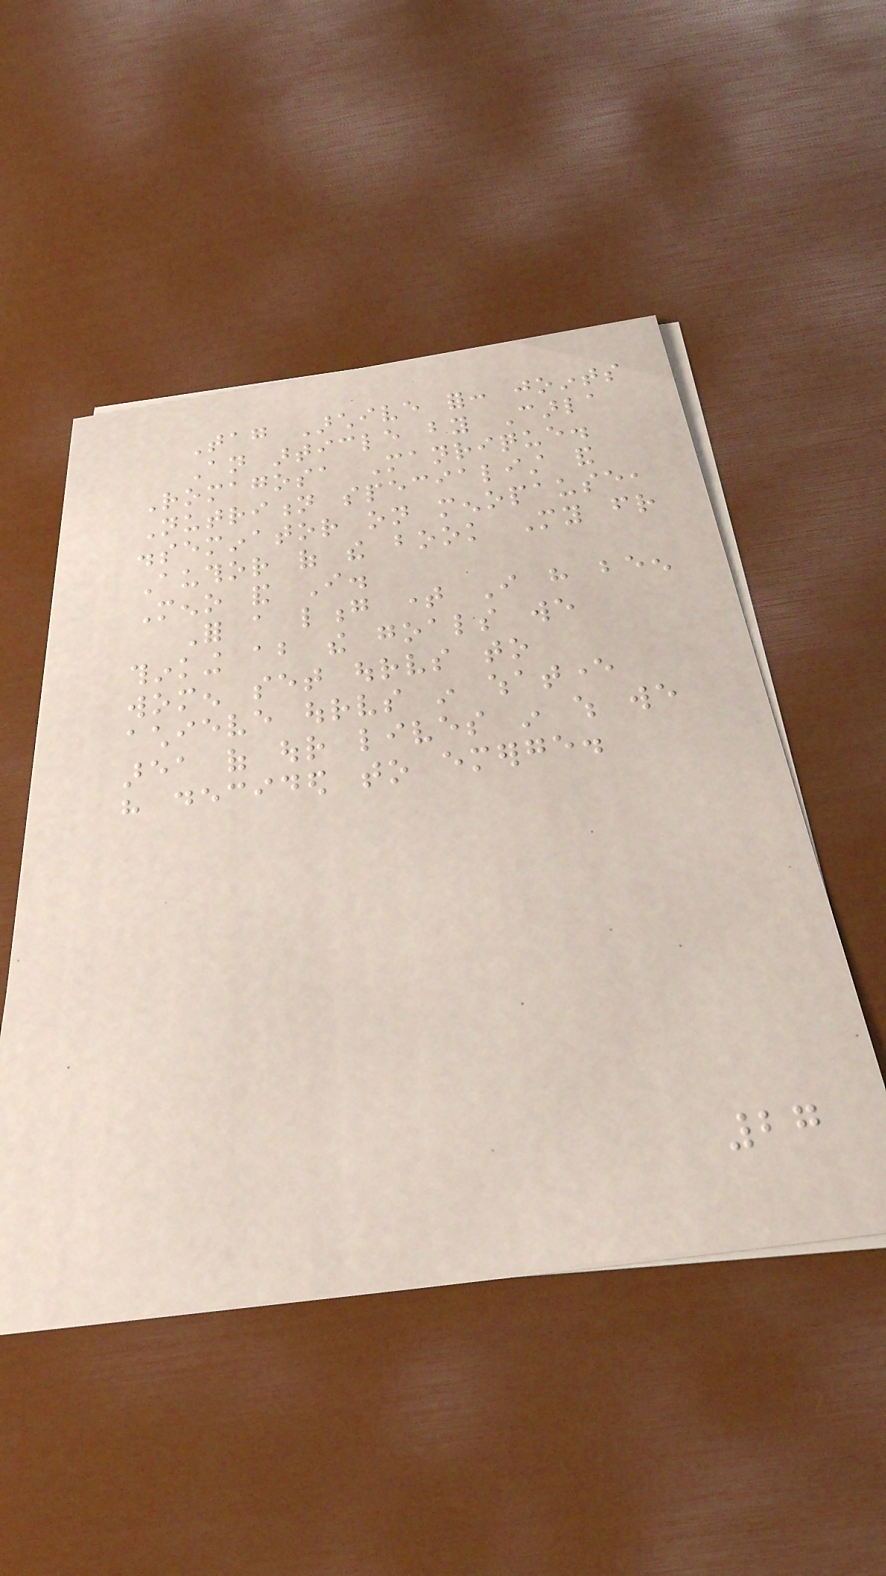Tag Archive for: joints
An article by Carla
Romagosa Manrique.
Nutrition specialist and
disseminator on menopause,
Author of the book My friend
Meno and I.
For a long time I have been
thinking about the goals we
women set ourselves to
achieve ourselves in whatever
area of our lives in which we
have decided to emerge.
27
